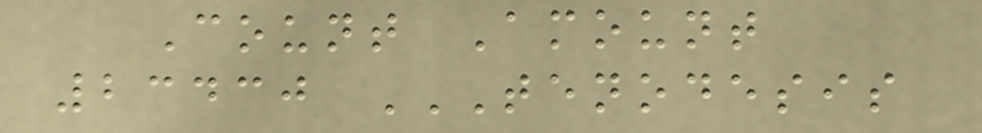Count Amount
23430 TENODESIS
